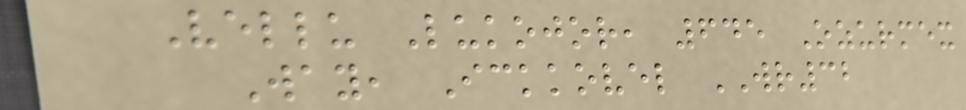Vellu Lukojor, 645 Ozurmex
Way, Ickkovel WR32
